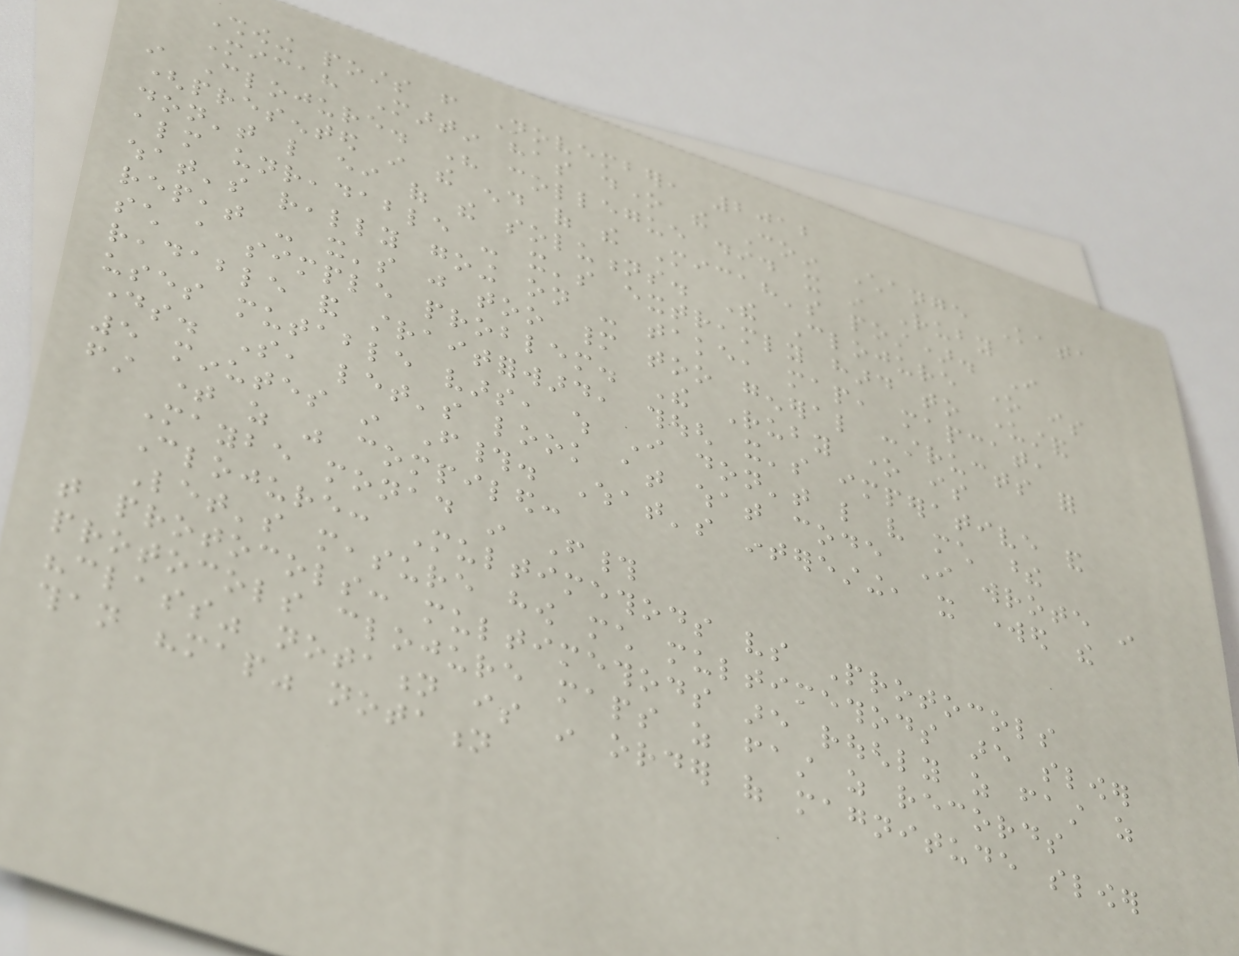Showing posts from November, 2012
Micah Martin has done the Coin Change Kata
in Clojure. His collegue did it in Ruby
(presented in the end of the Micah's post). I
don't like either of the solutions. The Clojure one is
almost unreadable - it's extreamly hard to understand
what's really going on - take, map, mapcat,
repeat - it's just too many too general constructs for
such a simple problem. The Ruby one is
readable and straitforward, though it's imperative and
uses mutable vars, which I don't like very much these
days. So, let's look at what code I wrote in
5 minutes in F#. What's interesting, it worked the
first time as was compiled:
Maybe monad in F#
Clojure: Multimethods vs Protocols
Let's measure how much multimethods are slower
that protocols: multimethods are roughly as fast as
protocols clojure maps as fast as records
"class" notation is in order of magnitude slower
than "map" notation
